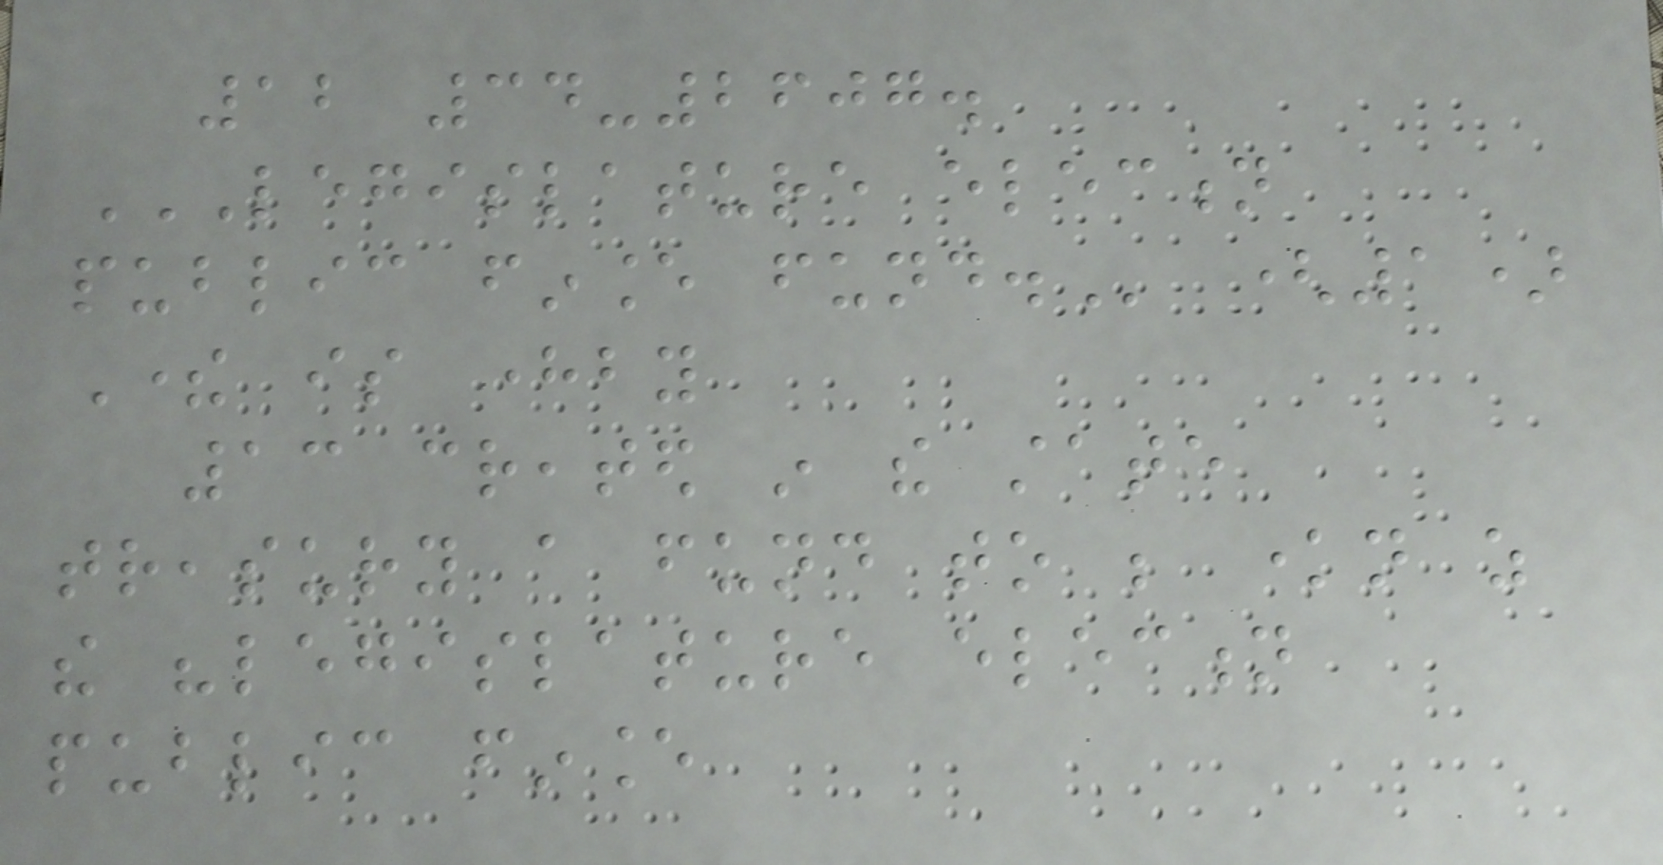12 34-2607.
LEGISLATURE ELECTION
PUBLIC FINANCE FUND. (1)
There is hereby
13 created in the state
treasury a fund to be known as
the "legislature election
public finance
